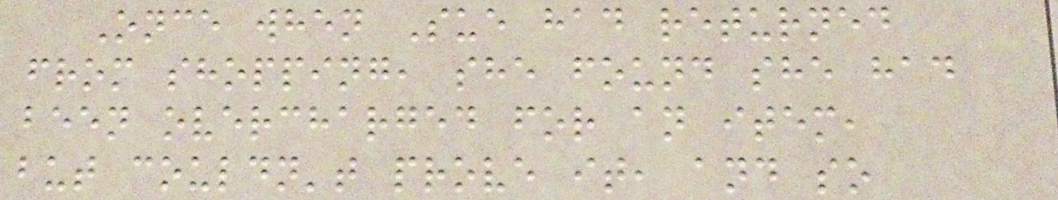Once when Sue had returned
from shopping, she found she had
been overcharged for an item,
but couldn't prove it, and so
